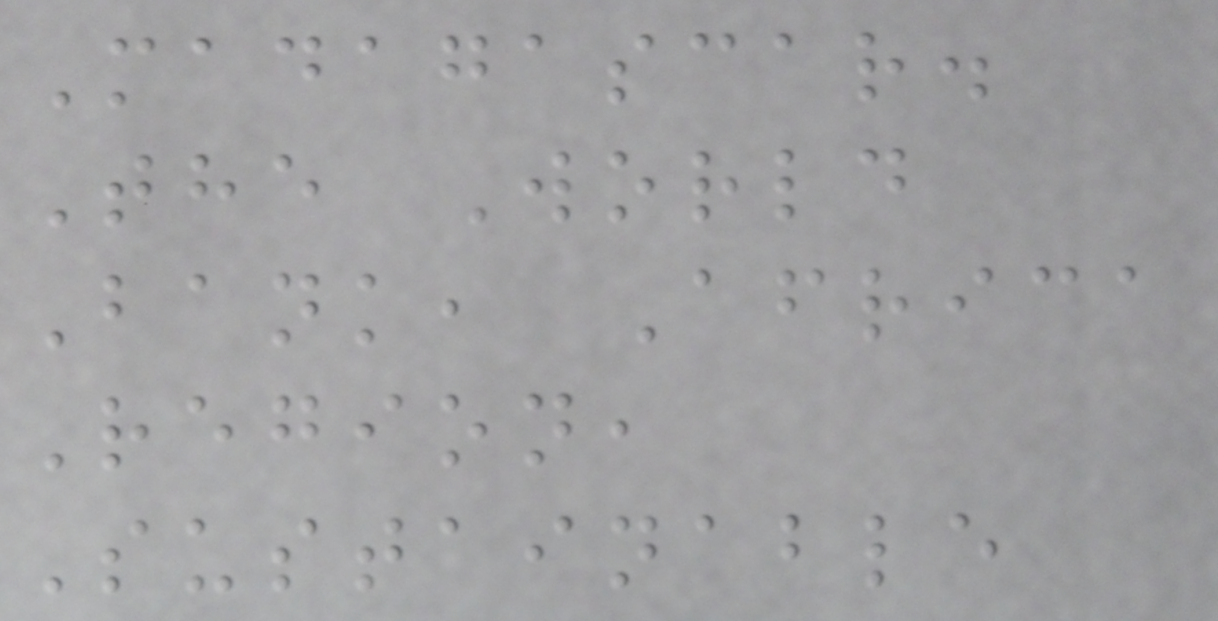Madagascar.
The World
Bank, Africa
Region,
Sustainable
